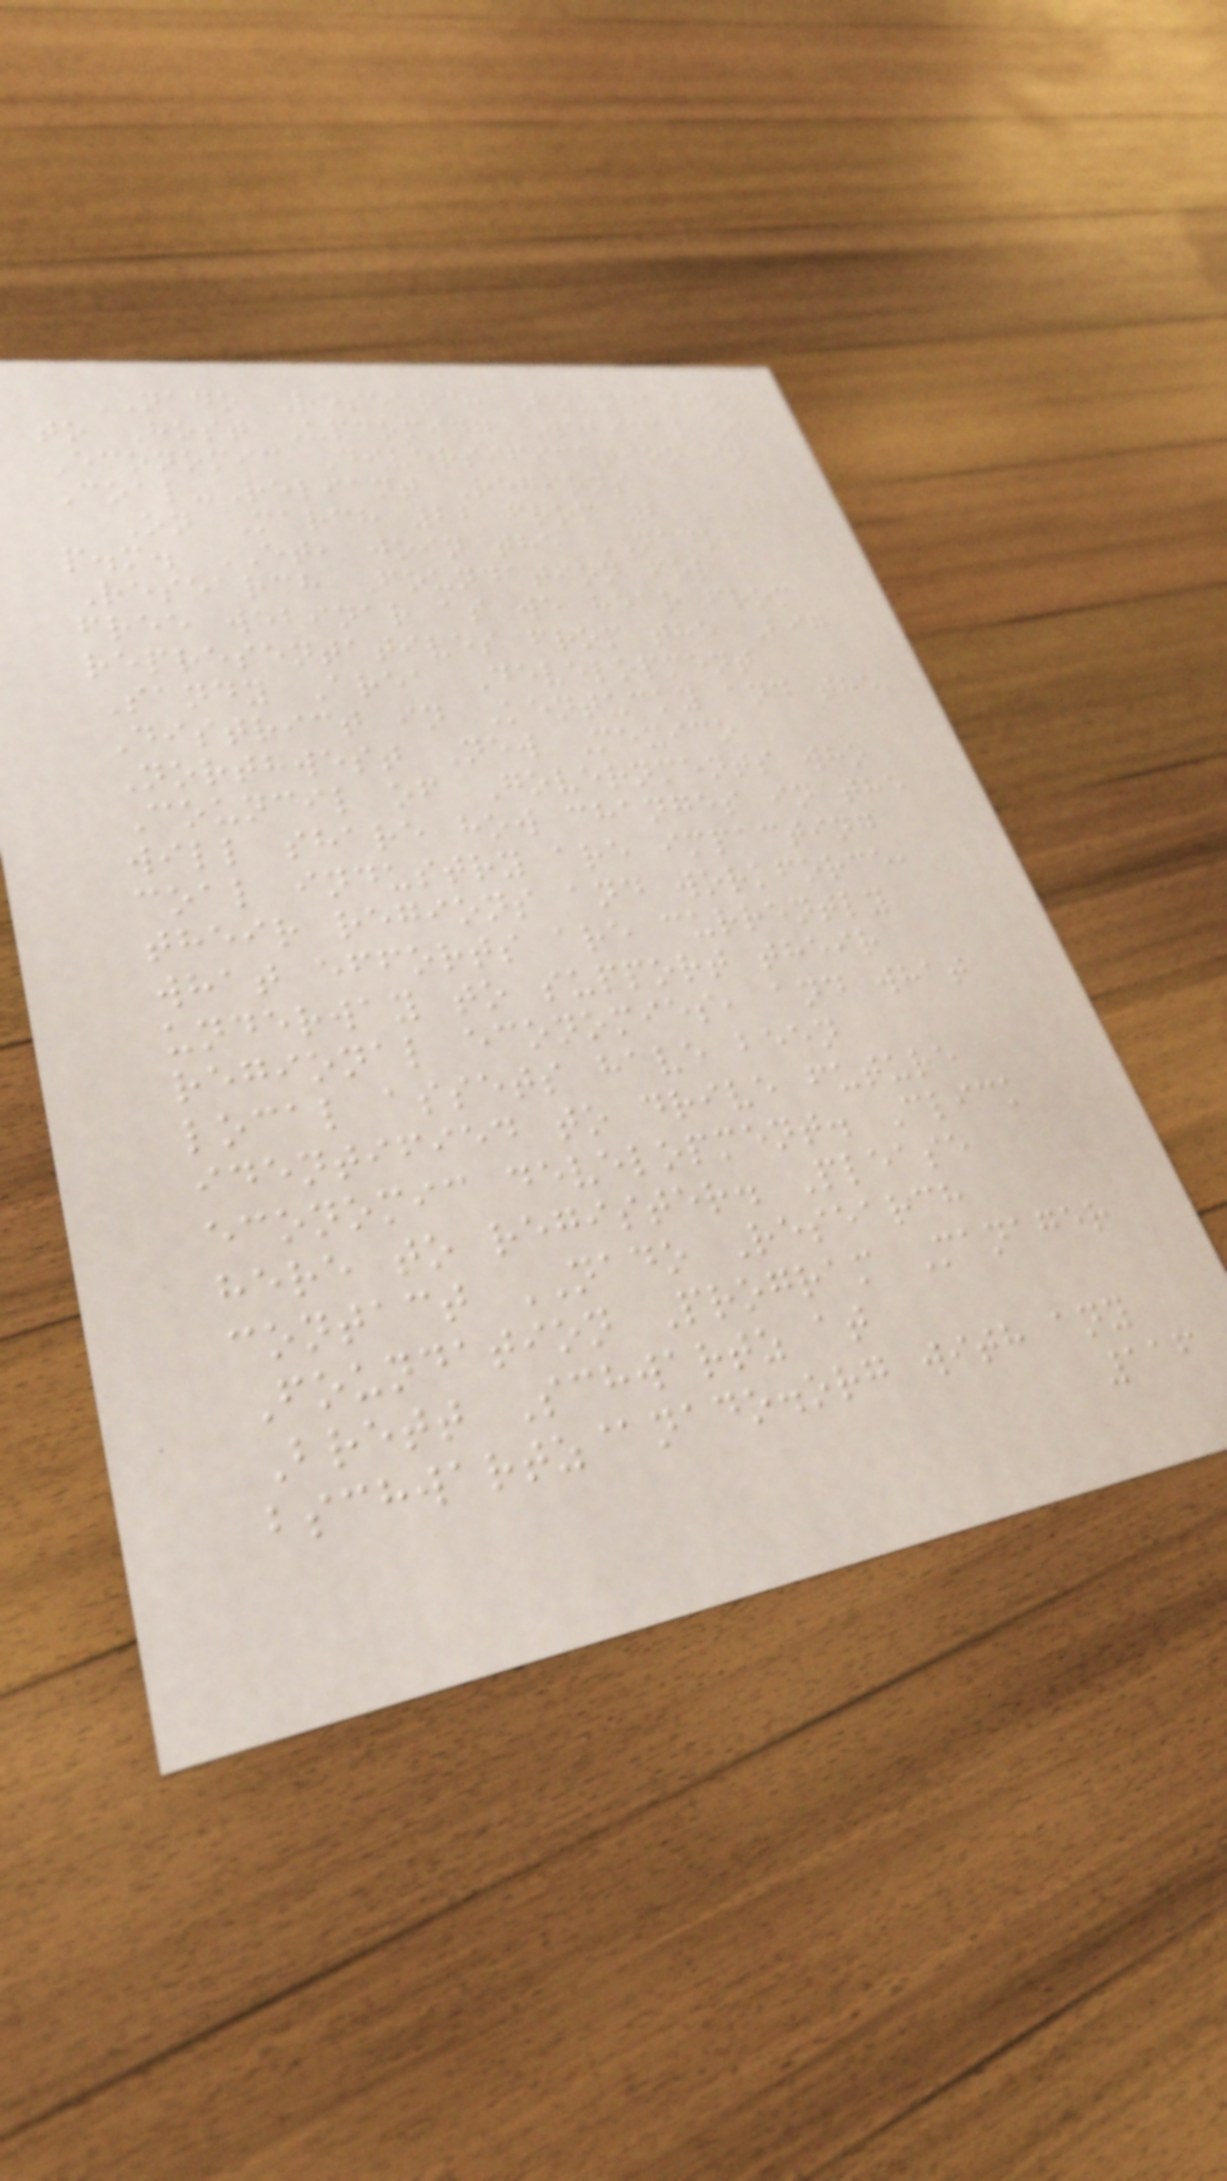NADO Research Foundation
to Host Upcoming Webinar on
Economic Diversification in
Coal-Reliant Regions
On March 22 from 2 - 3
p.m. ET, join the NADO
Research Foundation for a
free webinar as we hear from
representatives from the Big
Sandy Area Development
District in Kentucky and the
Northwest New Mexico
Council of Governments who
will share how changes in the
coal industry are impacting
their regions and workforce,
what efforts are currently
underway to support their
regional economies, and what
local assets have been
identified to drive future
economic development. Click
here to register. Please
contact NADO Research
Foundation Program Manager
Brett Schwartz at
bschwartz@nado.org with any
116
